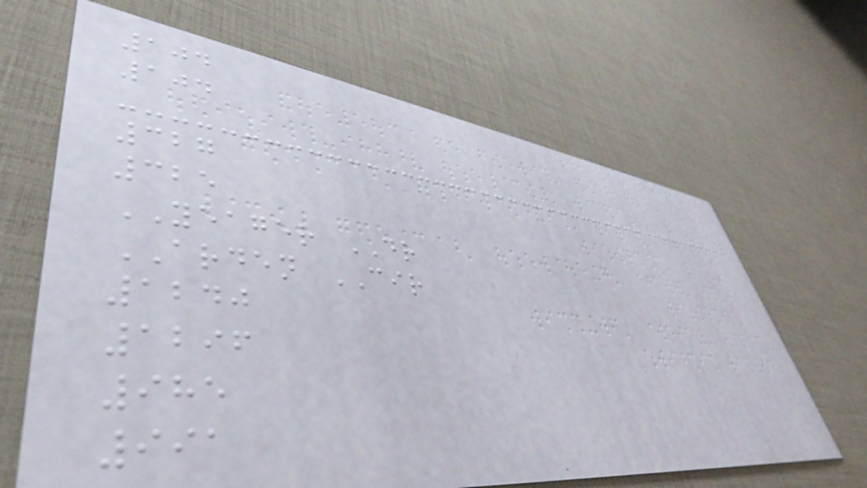104
104
327
325
YEAGER DR
ARDEN CIR
1240
1296
985
991
